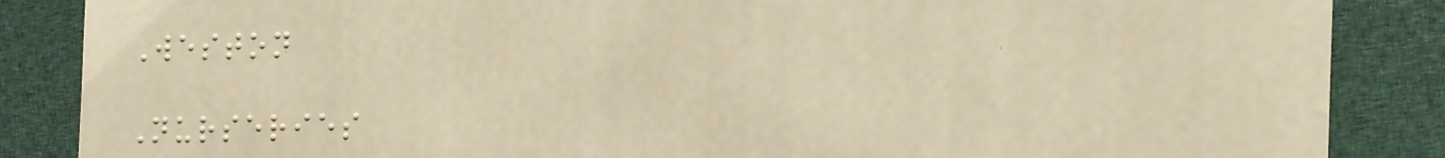Weston
Nurseries
